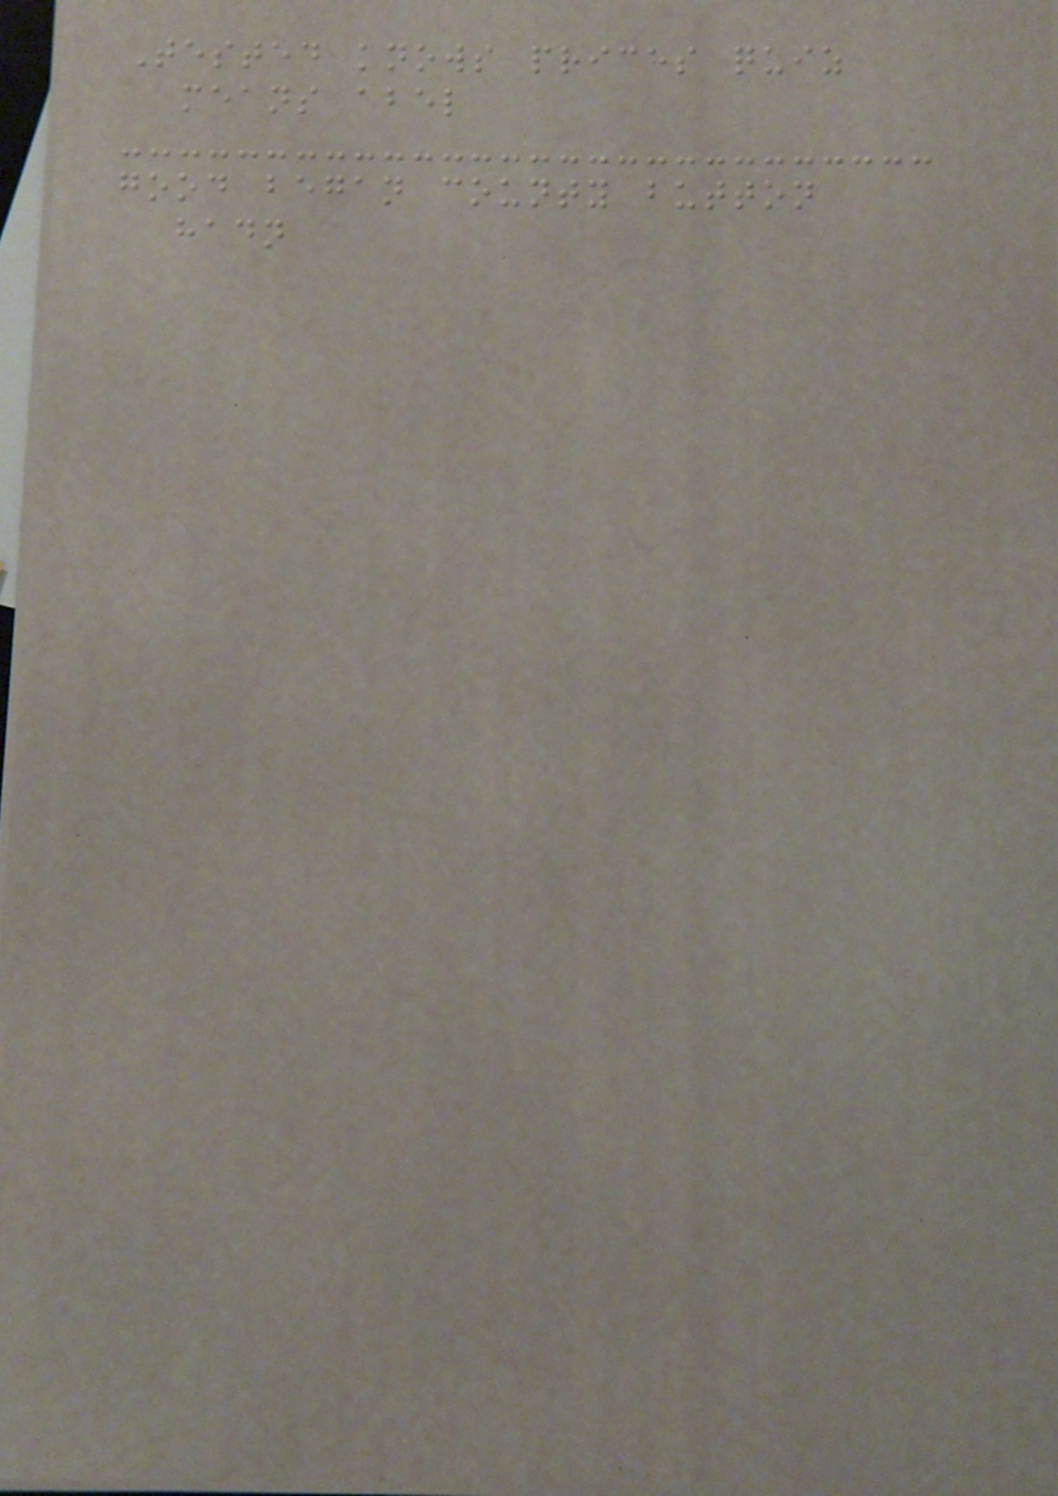Tested knows prices quiz
means abel
good began county button
hadn
